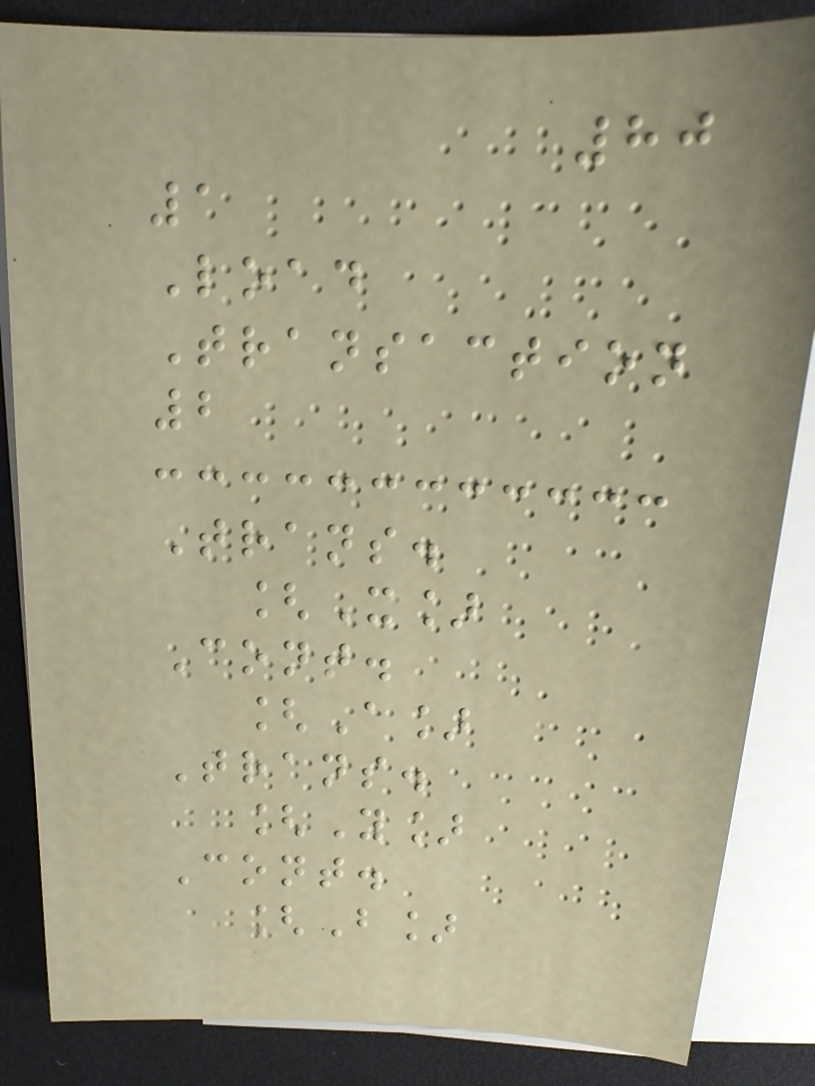80
1
Load
Transaction
2
Trans.
[X]
Cont.
[A]
Trans.
[Y]
Cont.
[B]
